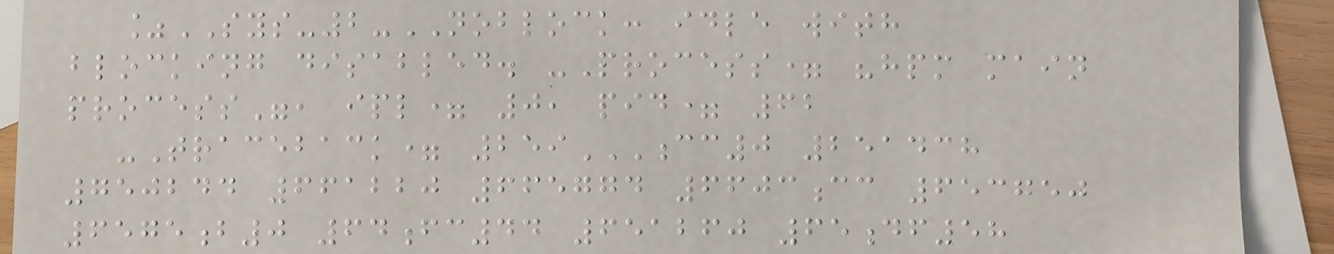%SYS-2-NOBLOCK: idle with
blocking disabled. -Process= "hpm main
process", ipl= 0, pid= 62
-Traceback= 259CC0 251438
750244 661220 665774 6603CC 653750
6575B0 64FC44 651260 65DF58
